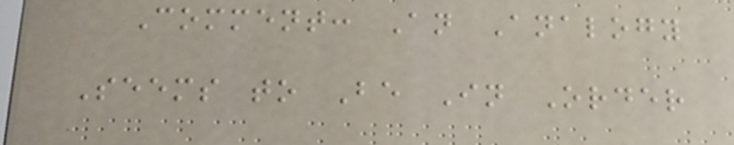Comment: An Analogy
Seems to Be In Order
